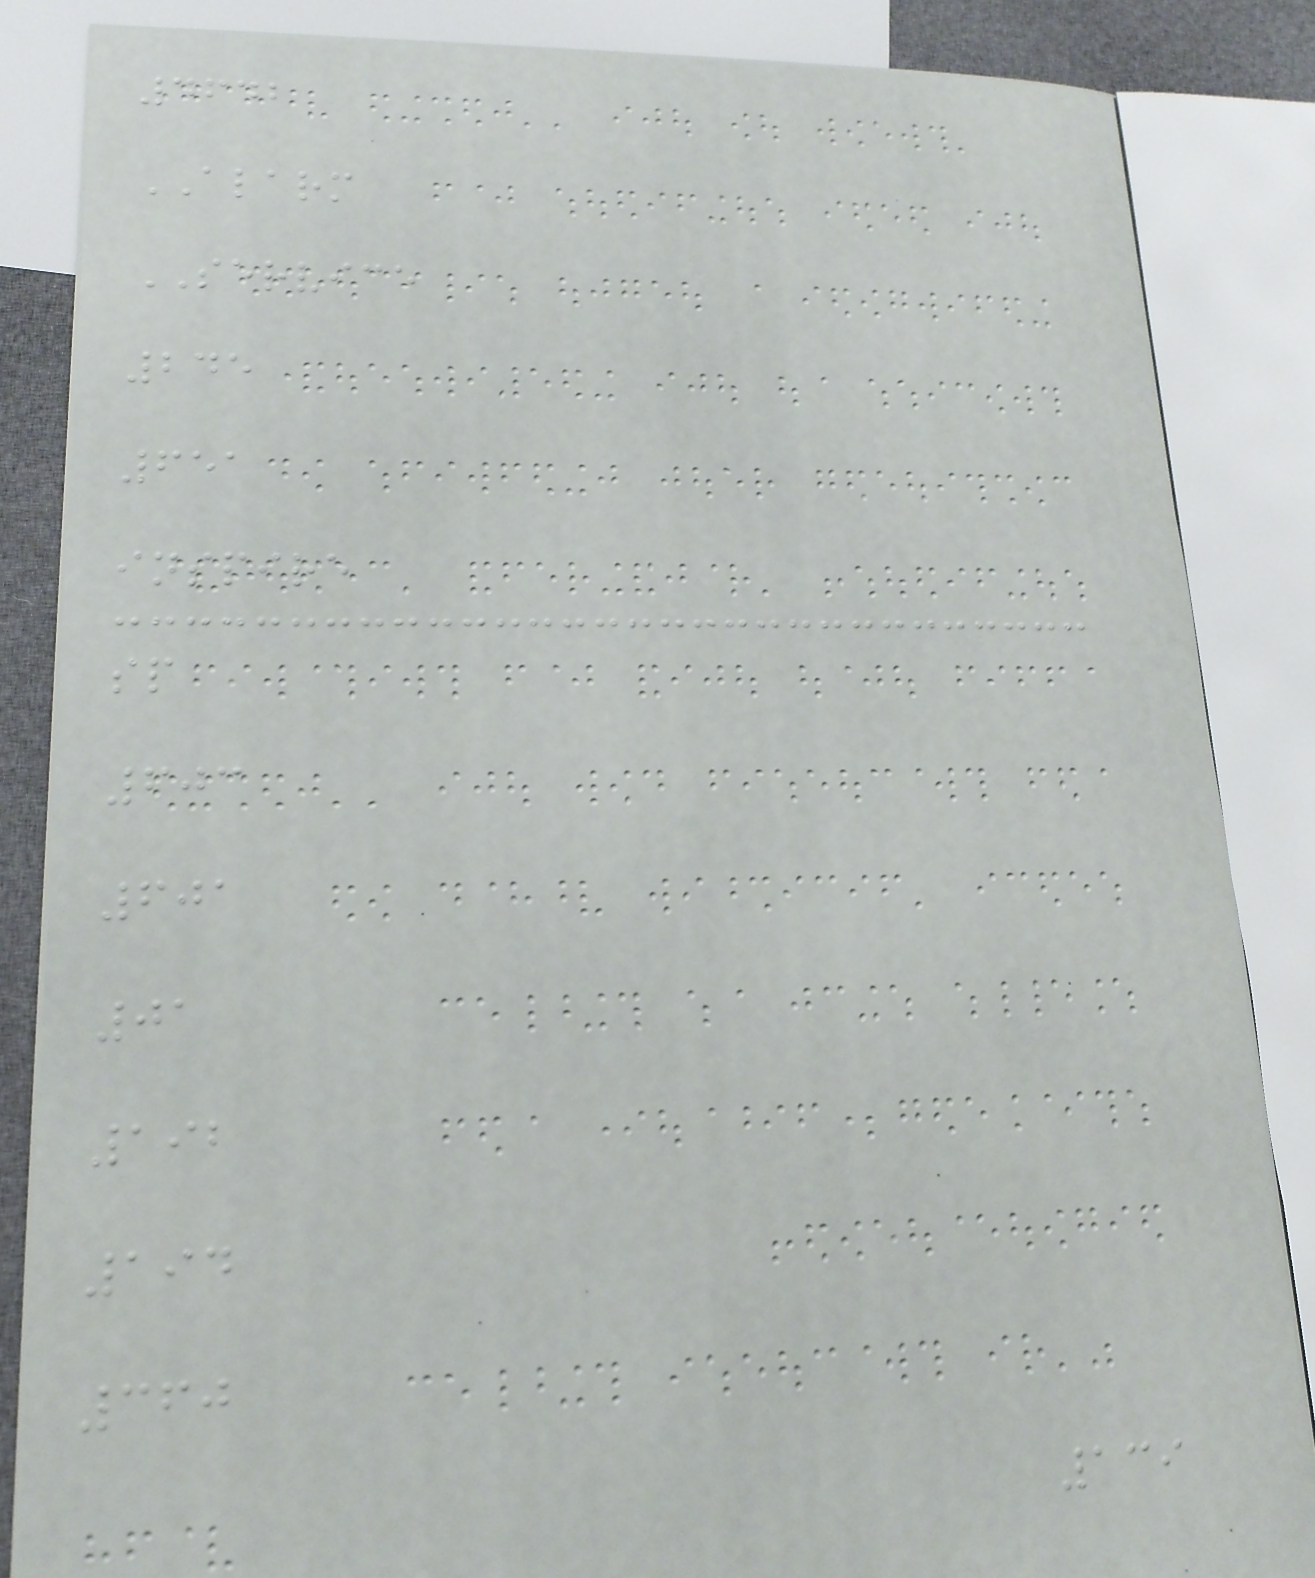4642
ALARM
SERVICE
245
651
inspire
sp
603
601
01
192
194
360
139
